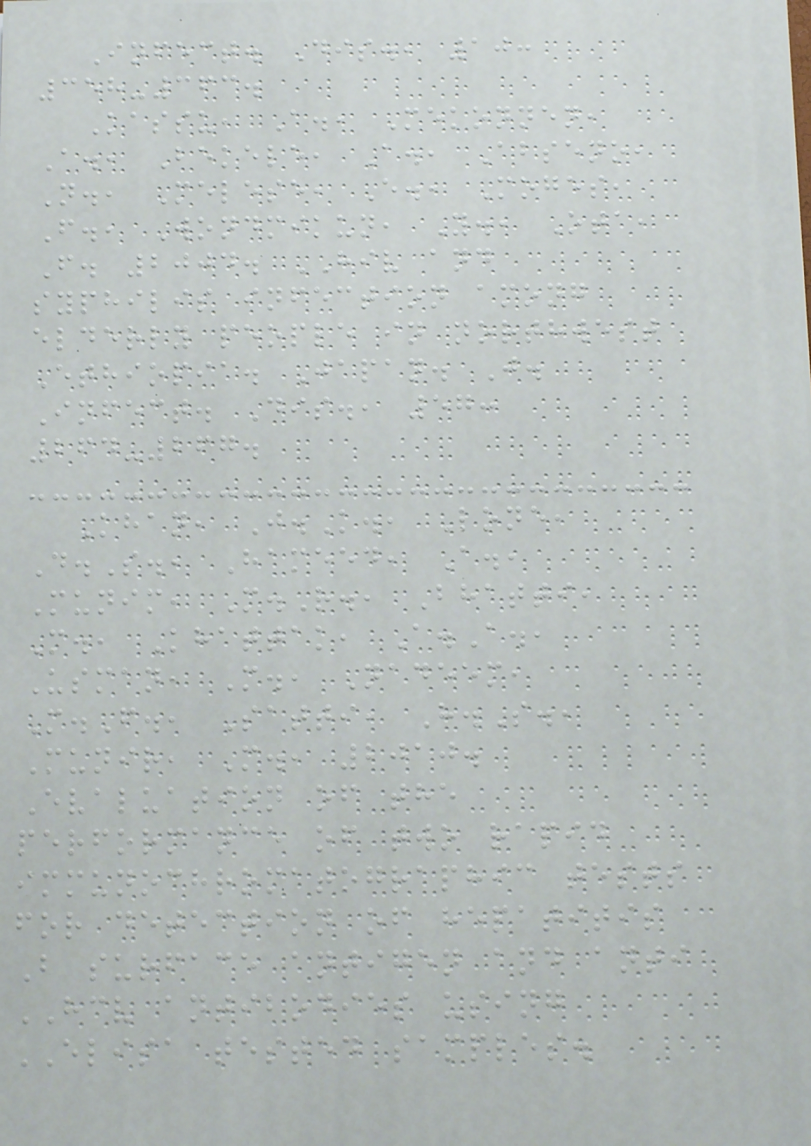Infect. Dis., 10:
358-363.
Kassu, A., Mekonnen,
A., Bekele, A., Abseno,
N., Melese, E., Moges,
F., Wondmikun, Y., Ota,
F. 2004. HIV and
syphilis infection among
elderly people in northwest
Ethiopia. Japan. J.
Infect. Dis., 57:
264-267.
Khan, J.K., Lone,
D.S., Hameed, A.,
Munim, M.R., Bhatti,
M., Khattak, A.A.,
Usman, M., Nadeem,
M.F., Satti, H.S.,
Munir, M., 2010.
Evaluation of the
performance of two rapid
immunochromatographic tests
for detection of hepatitis
B surface antigen and anti
HCV antibodies using
ELISA tested samples.
